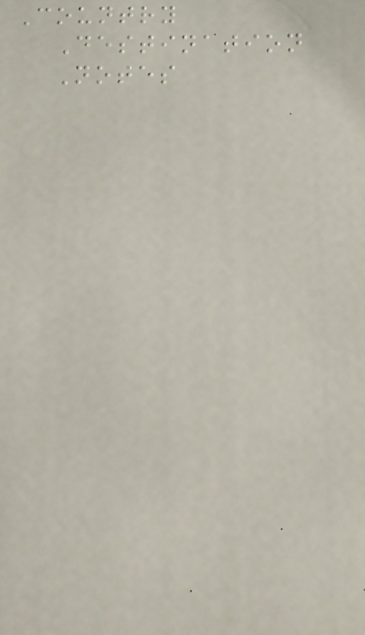Country
Destination
Notes
